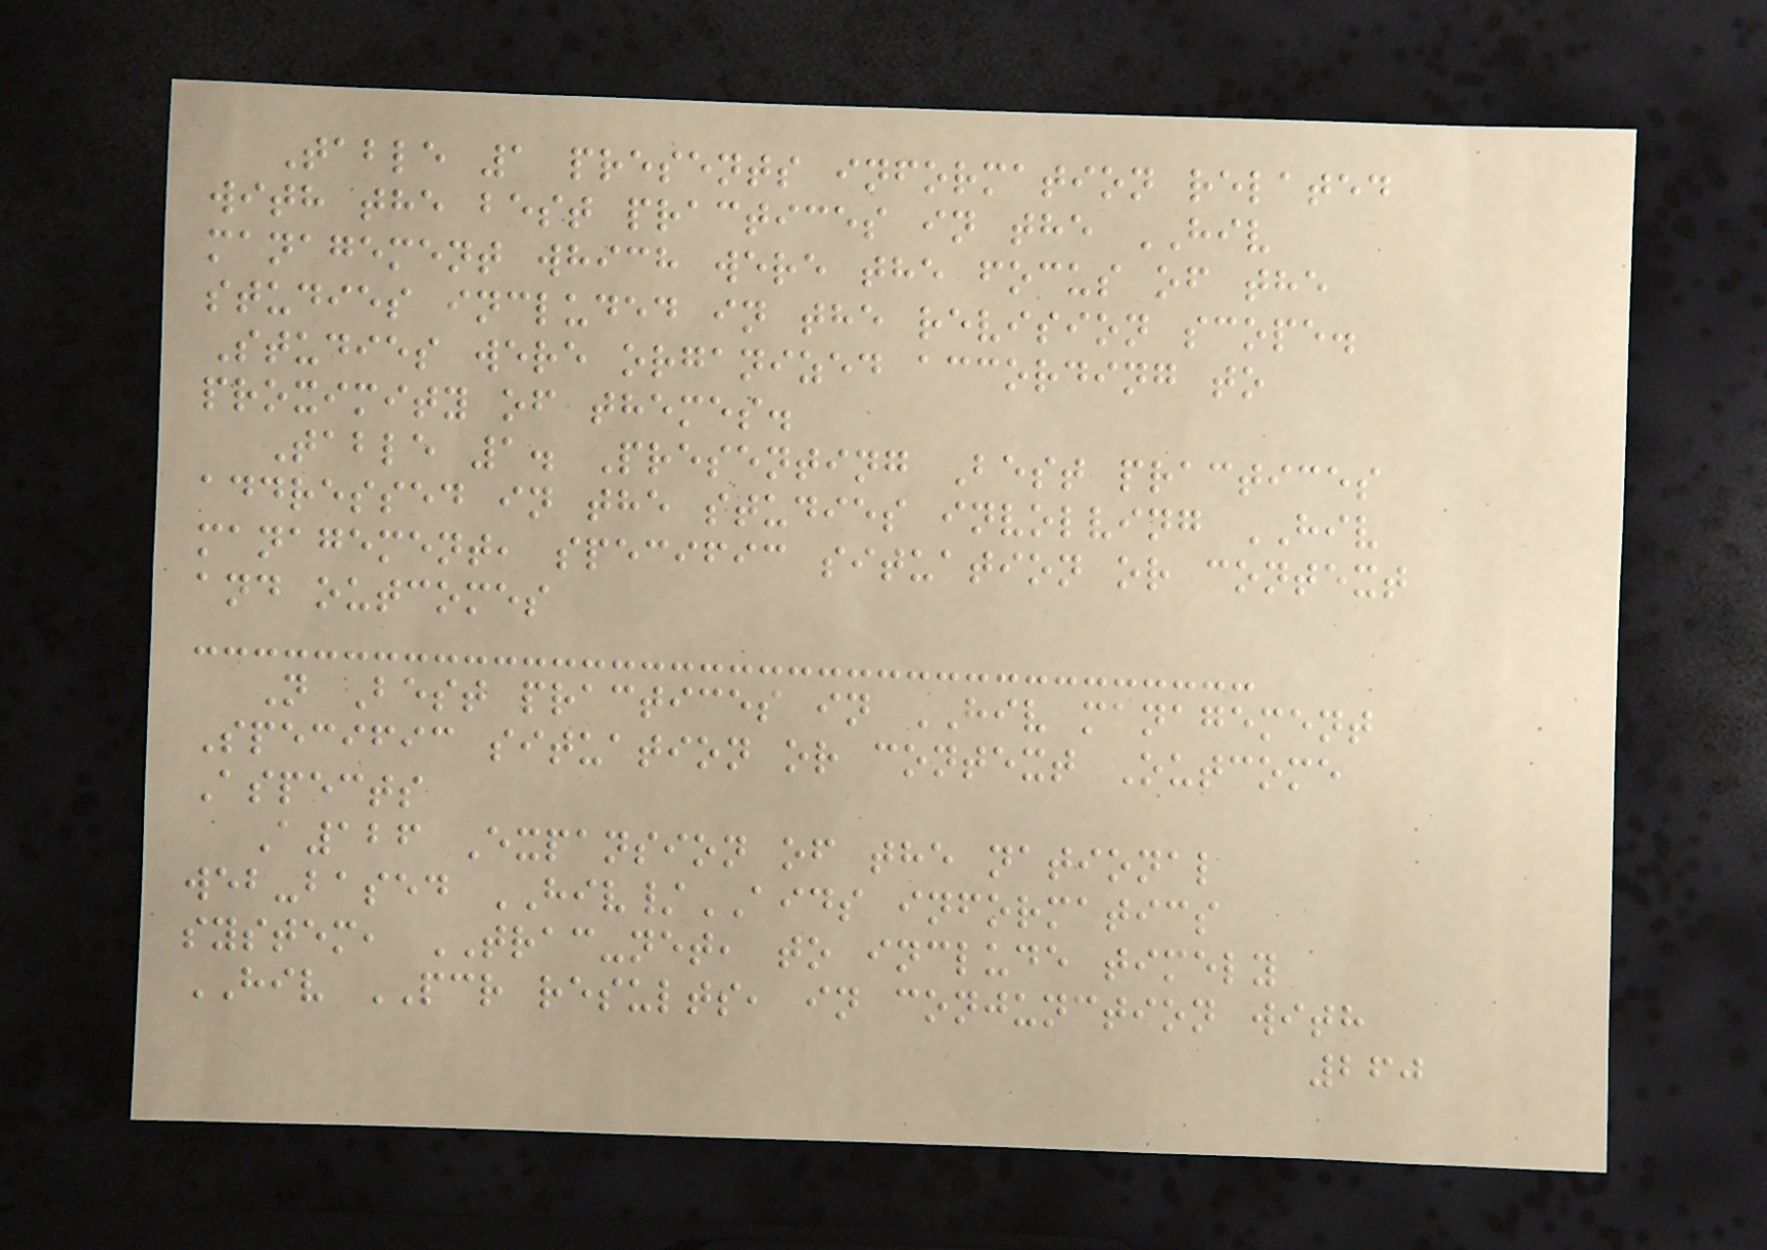Table 1 presents information related
with the best practices in the HIV
management which were the focus of the
studies included in the revision scope.
Studies were organized according to
proximity of themes.
Table 1. Presenting Best practices
addressed in the studies involving HIV
management, specific situation or context
and outcomes
N Best practices in HIV management
Specific situation or context Outcome
Aspects
A126 Expansion of the national
web-based HIV/AIDS informatics
system, TRAC-net, to include timely
HIV PCR results, in conjunction with
260
